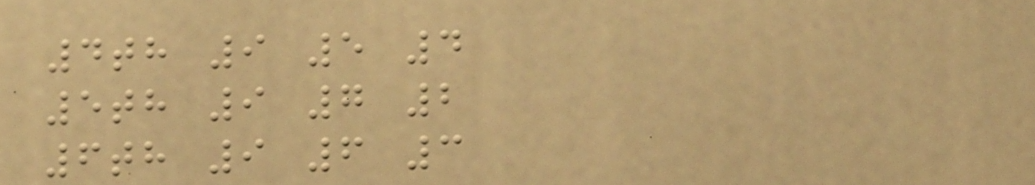4th 9 5 4
5th 9 7 2
6th 9 6 3
